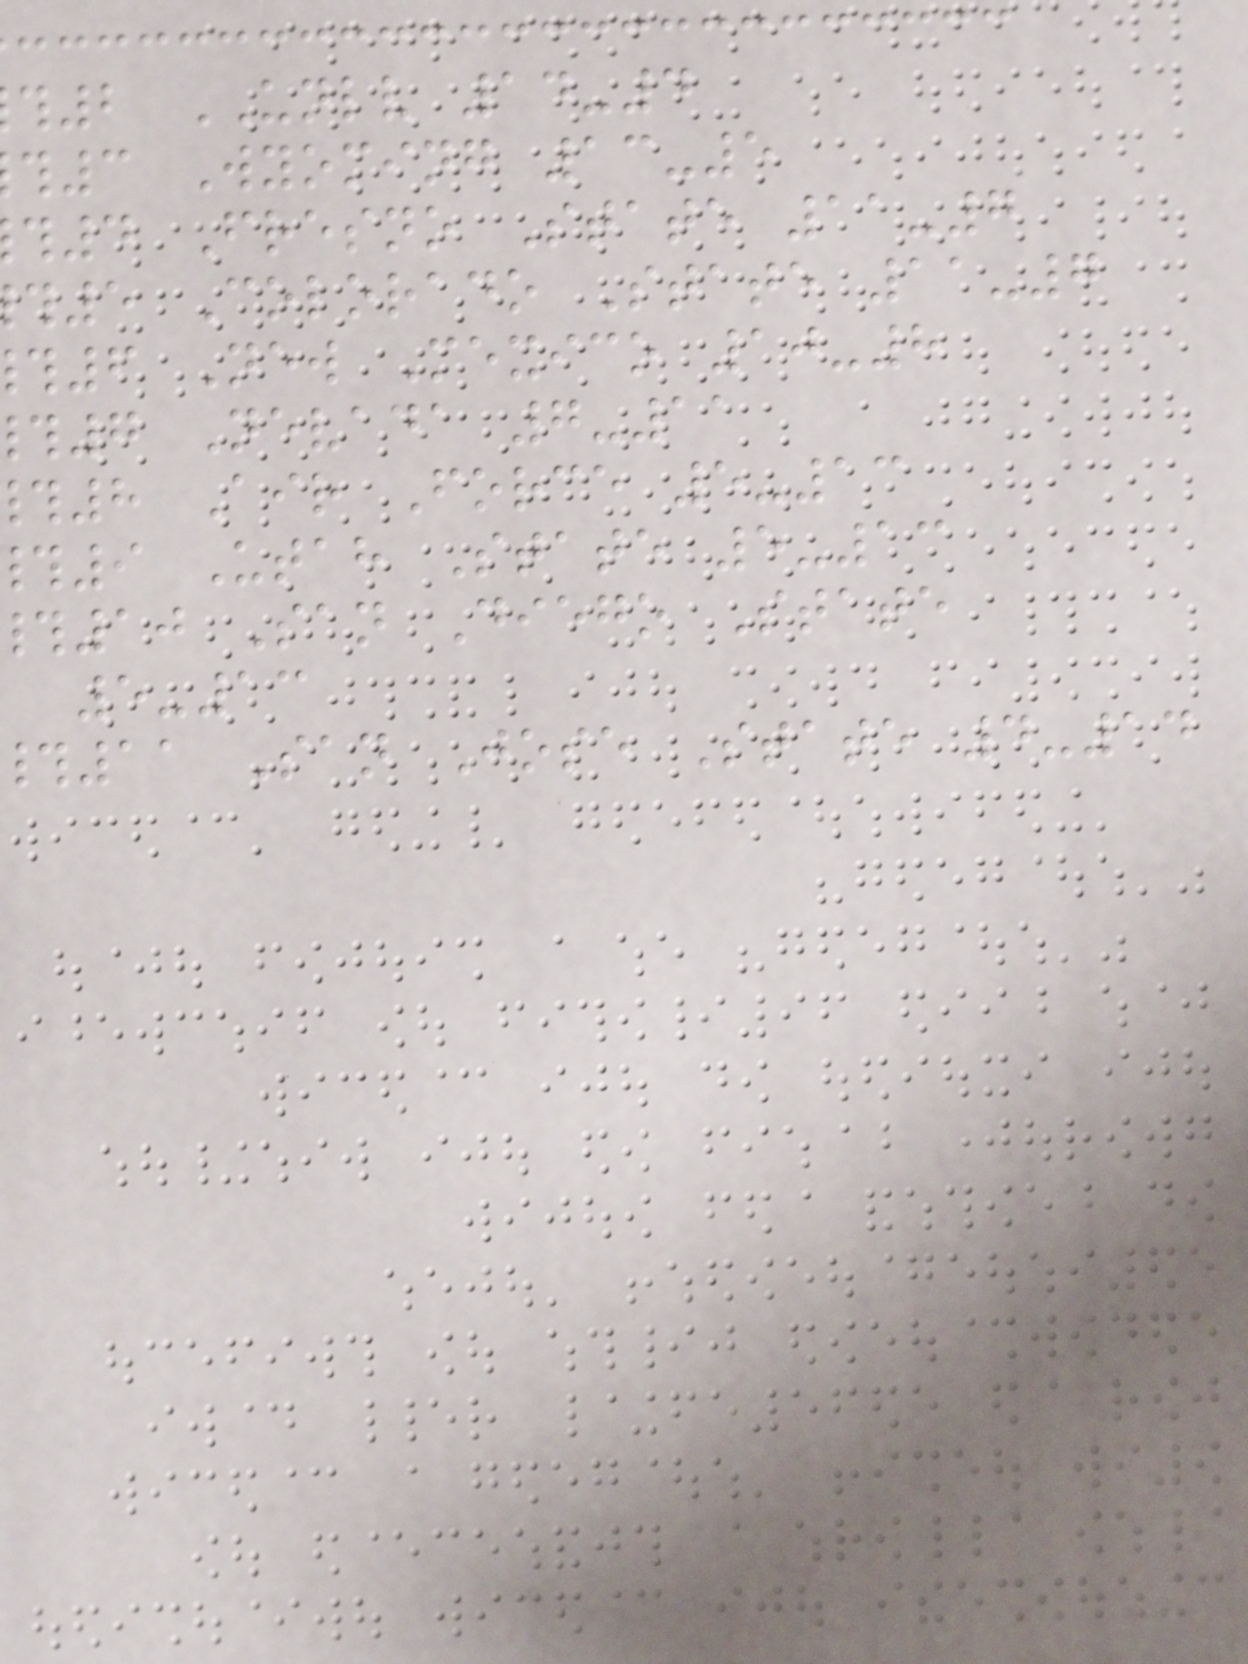2 UNLV 14-4
3 Wyoming 13-5
4 Fresno State 11-7
5 Colorado State 11-7
6 New Mexico 10-8
7 Nevada 7-11
8 Air Force 5-13
9 Utah State 5-13
10 San Diego State
5-13
11 San Jose State 4-14
